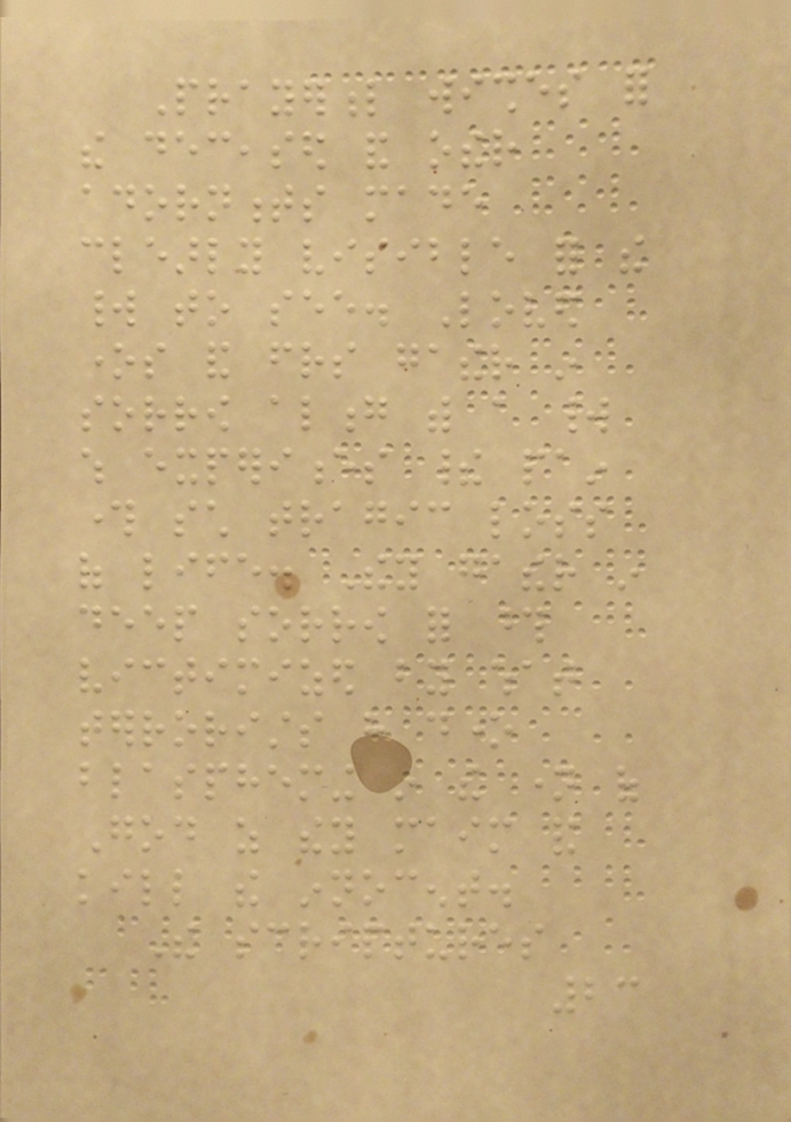Prayerful wishes for
the deceased and other
adornments made
clearly visible for the
world to see. Loved
ones and friends gather in
sorrow along with a world
which experiences their pain
through such tragic loss
of life. They gather in
deep sorrow for those
victimized by what
terrorists have done
blaspheming in the name of
God as they maim and
kill the innocent.
The scriptures
23
